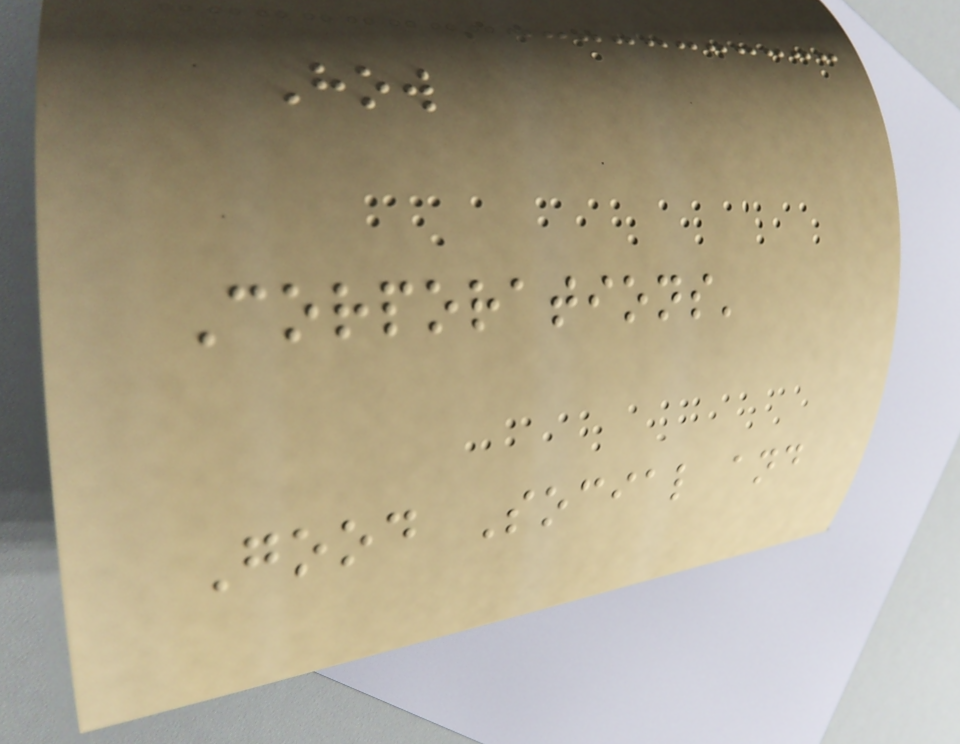How
Corporations'
Good Social and
